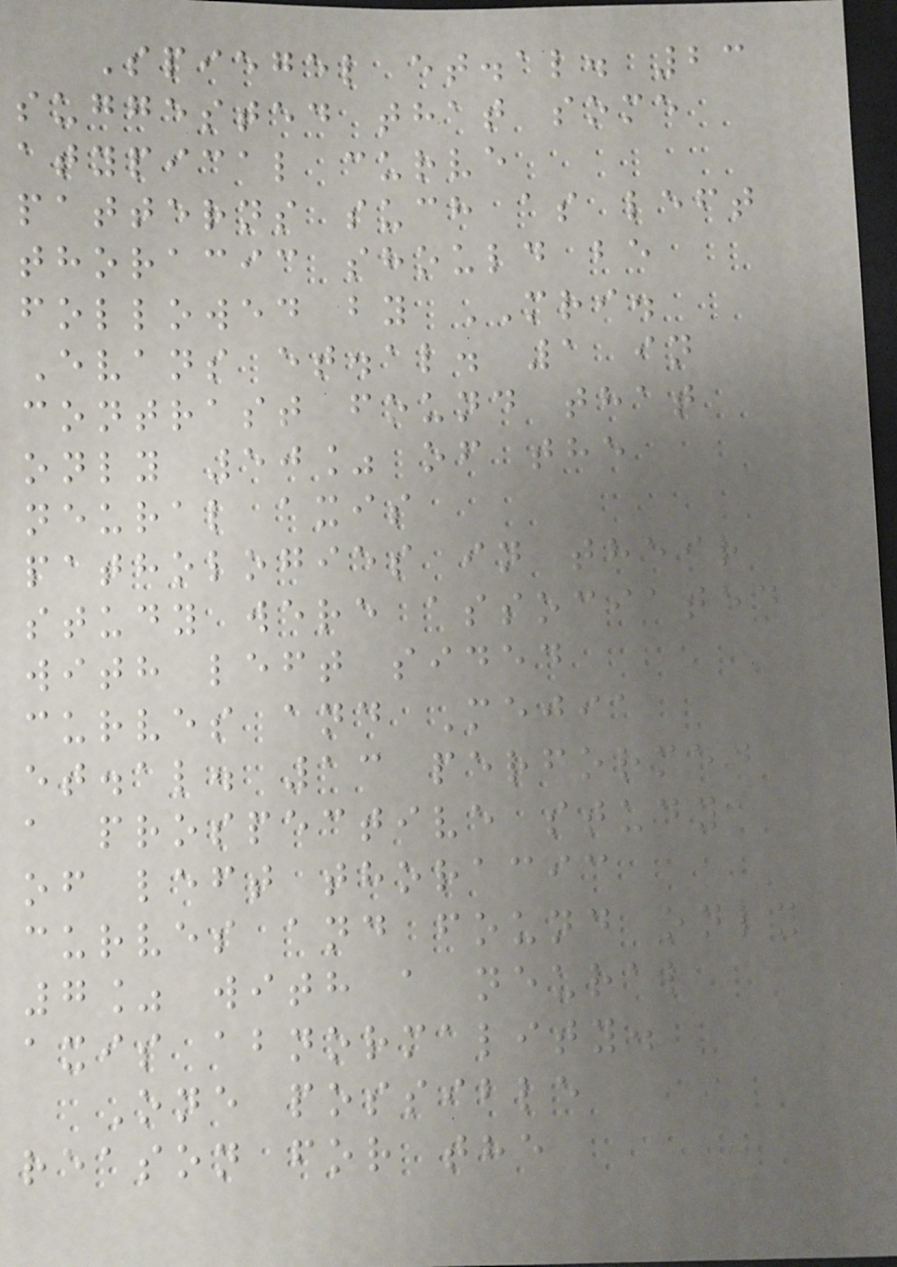Spiegel et.al. 23
suggested that some
atypical curve
patterns such as left
thoracic should be
followed by MRI.
Evans et.al. 1 in
contrast found that
only 50% of the
neural axis
pathologies in their
study were associated
with left sided
curves and Mejia
et.al. 13 performed
a prospective study
of left thoracic
curves and found only
7% with a neural
axis abnormality.
One possible
reason for the
